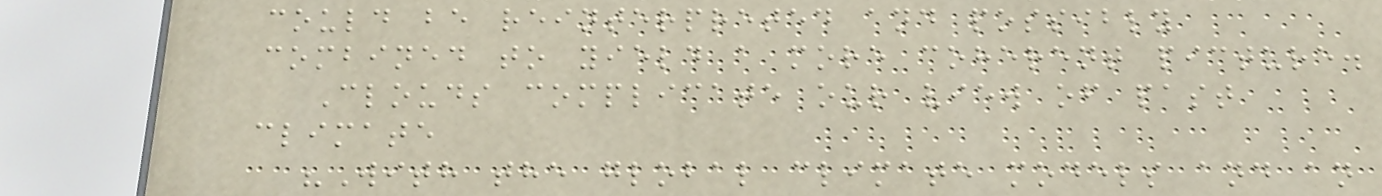could be reinterpreted and possibly
combined to yield a more coherent picture.
Clouds complicate our view of past
climate
"With the global climate models and an
